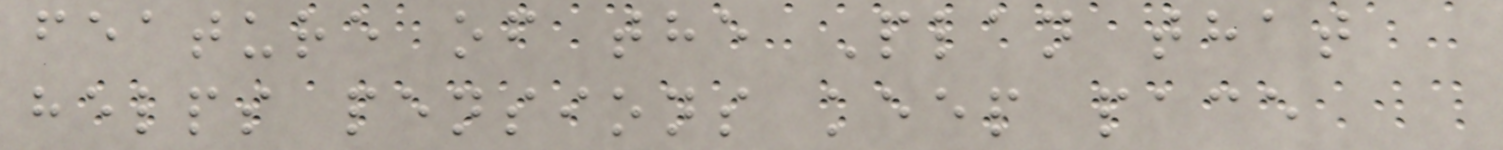feature of the Plan that
helps pensions keep pace
